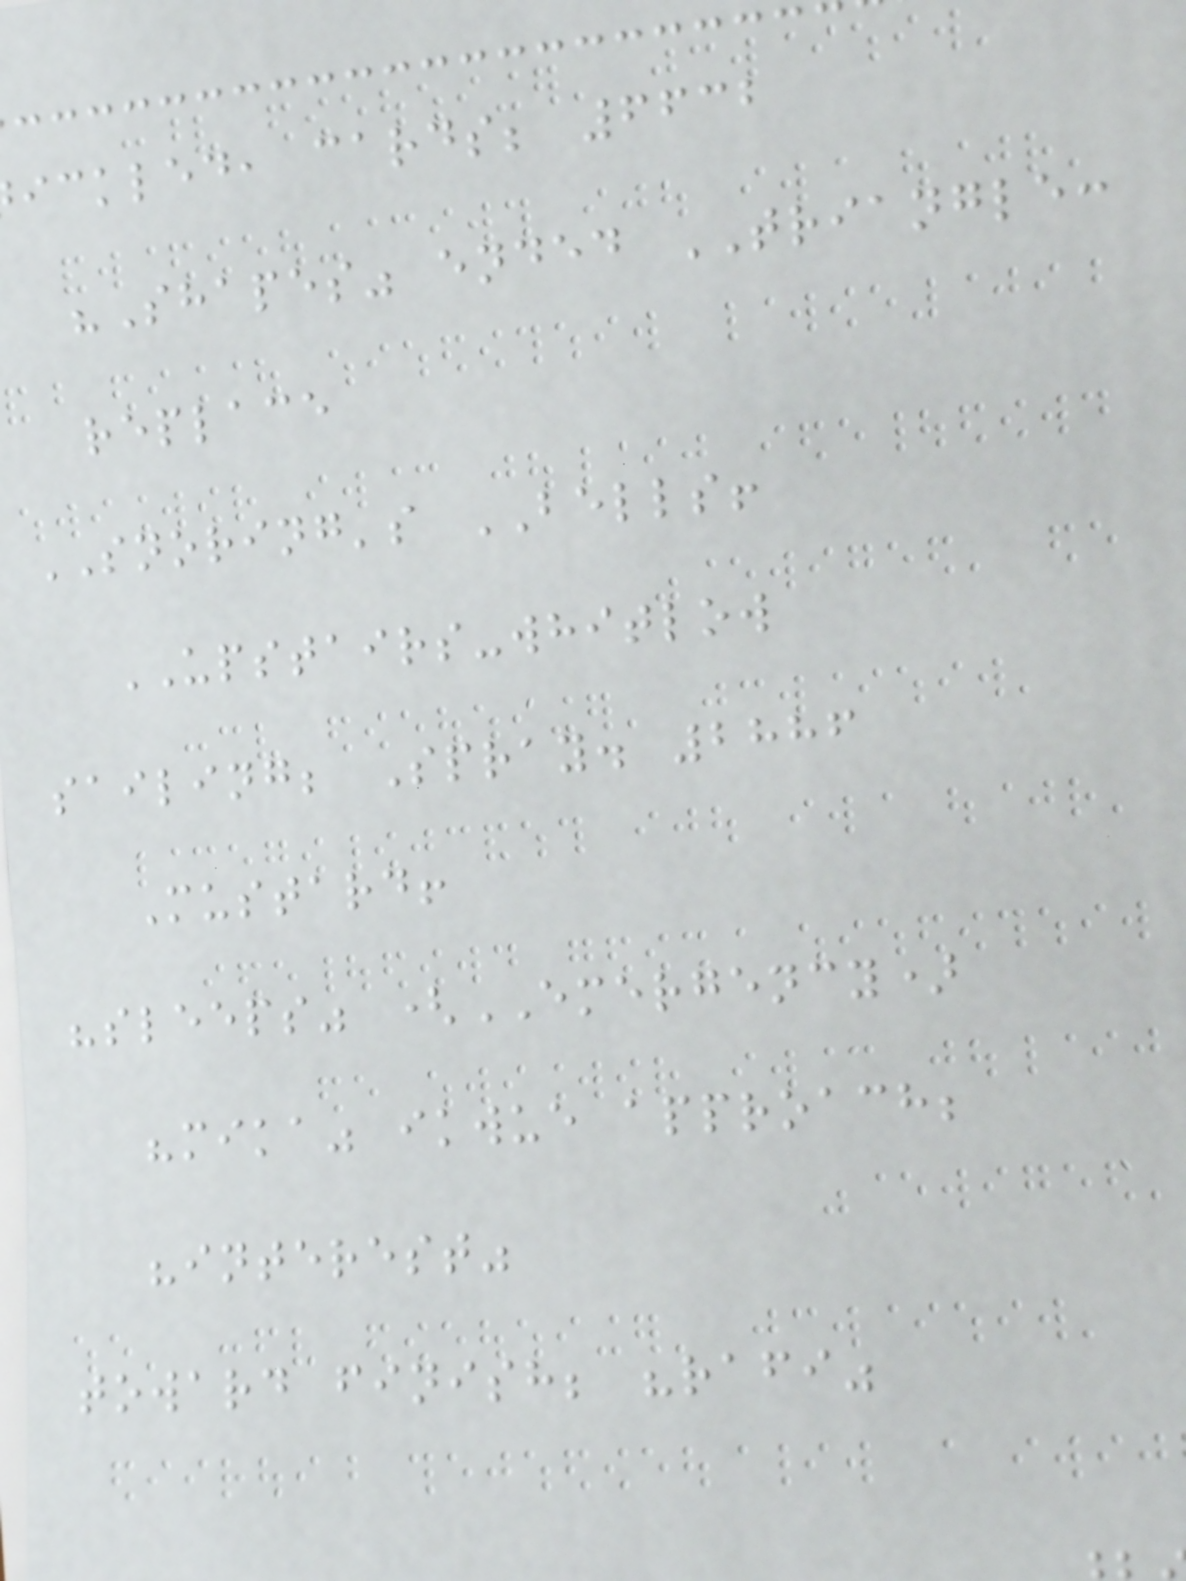ickled, cards; 6632
"Shapes" ended TRIANGLE:
replace
SNORING's BELLS!
UPSTAIRS-whitlow
sailing; Spray. 2886
Mustard!
"sleeps" (EMERGENCY)
"mika" ikwue approach;
"interest"
toward finish; "rafi"
